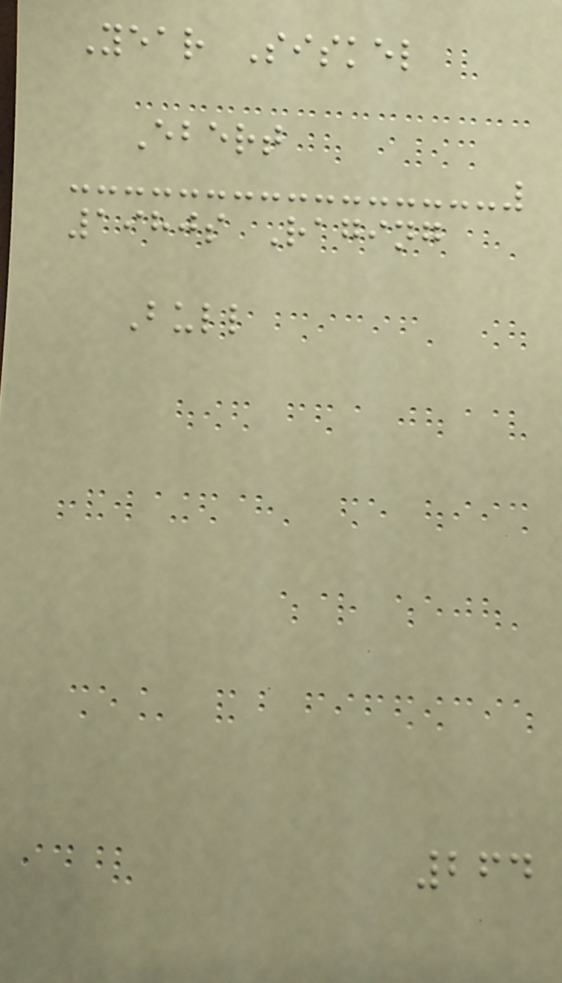Year Siskel
Ebert
1980s Raging
Bull
264
